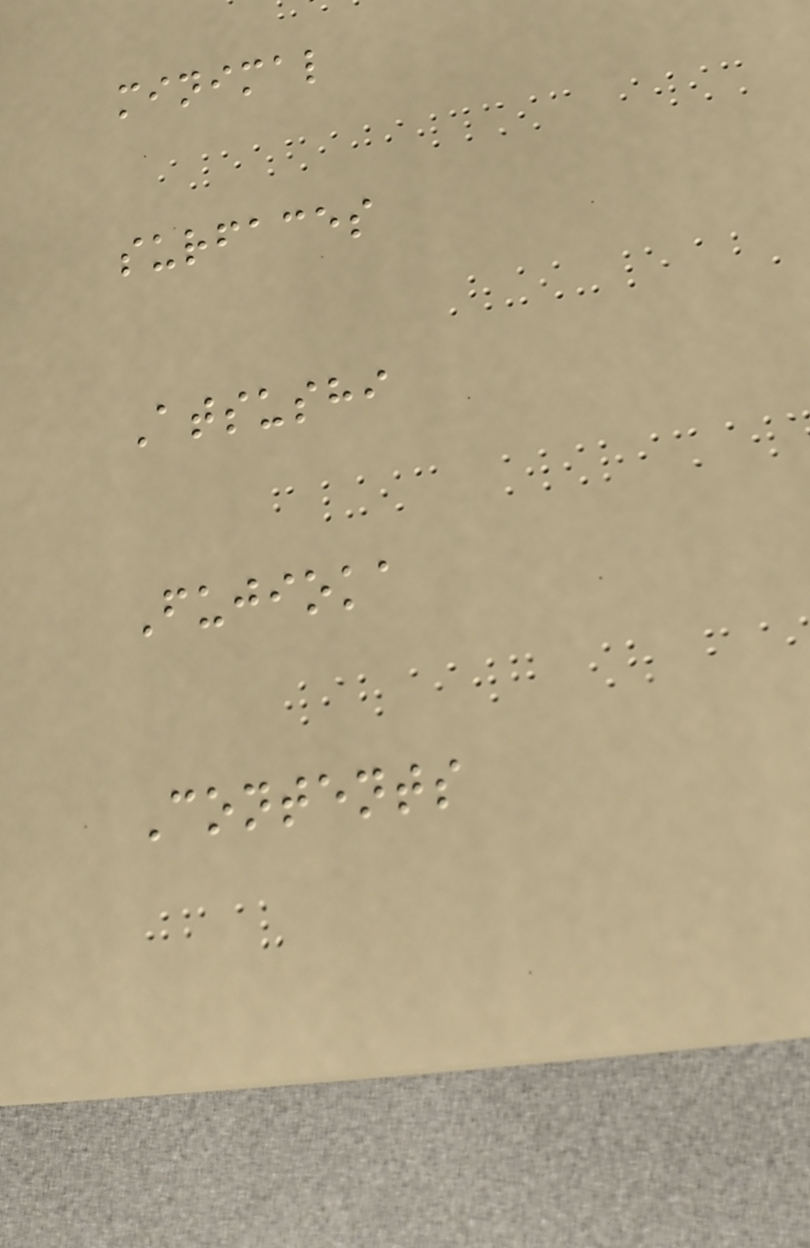minimal
surfaces
Atsushi
Fujioka
Contents
